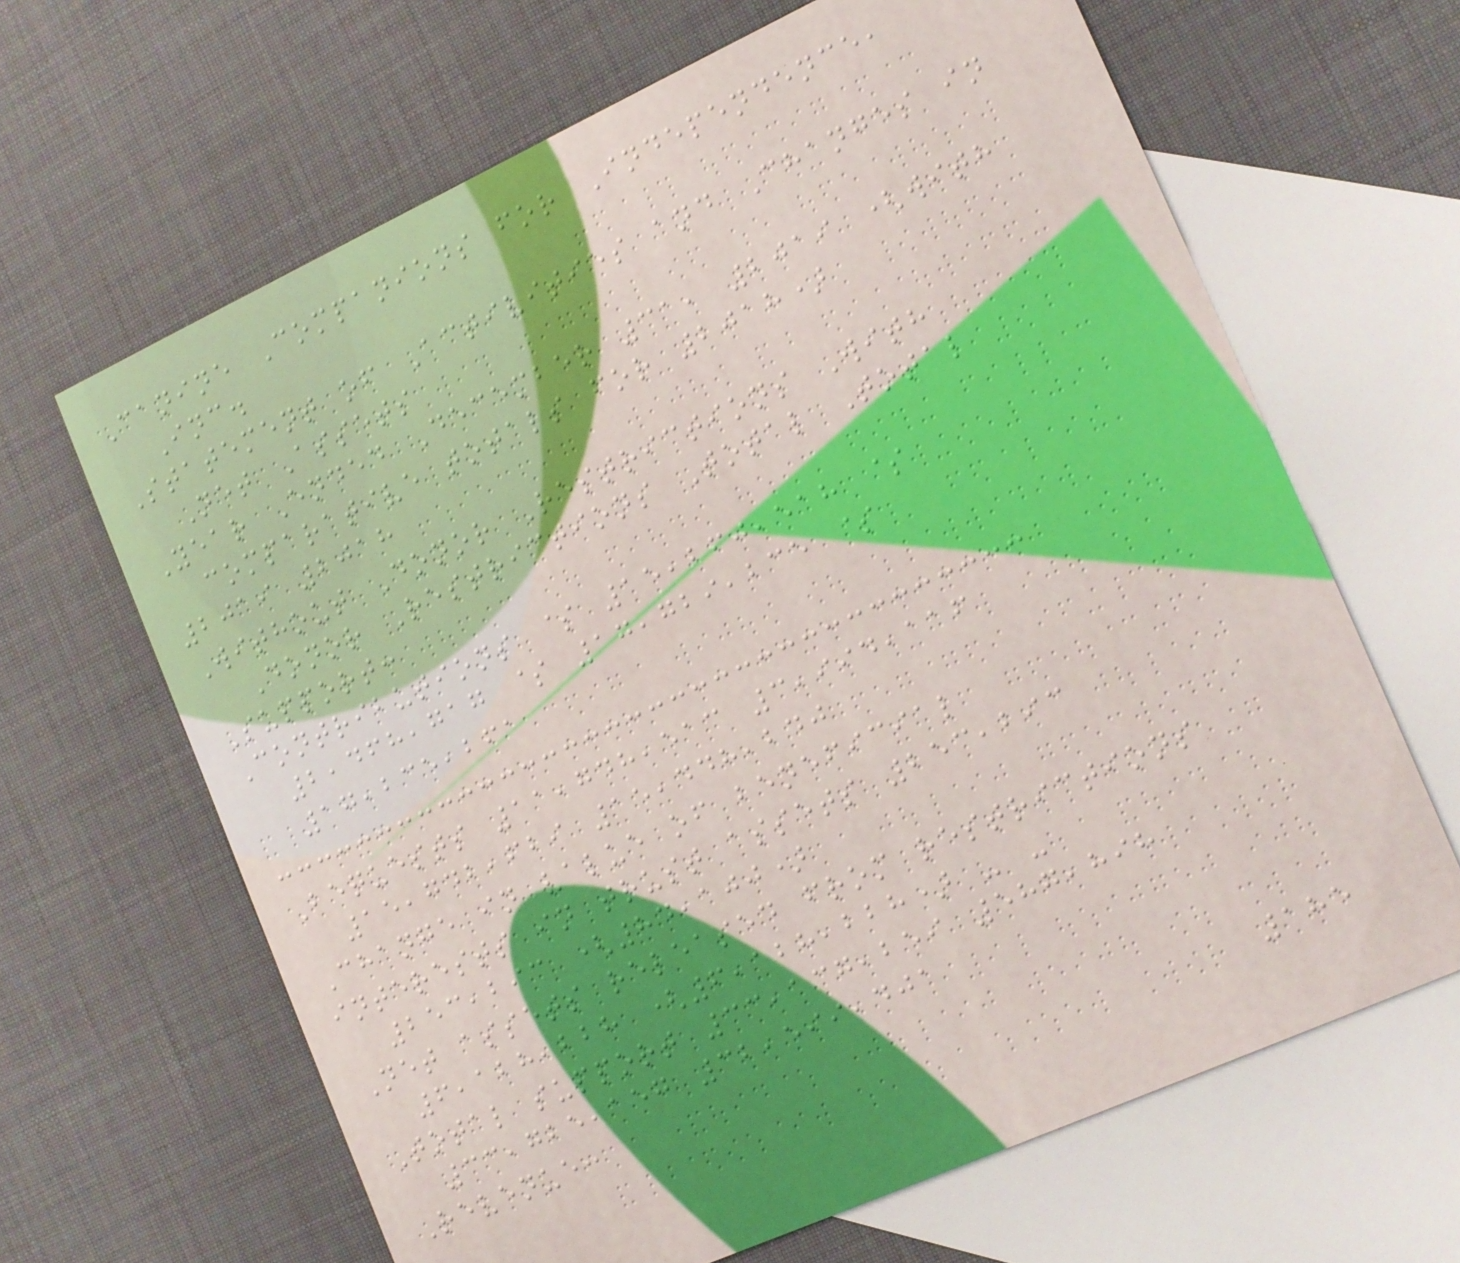Canine Companions for Independence,
Inc.
Statement of Activities and Changes in
Net Assets
Year Ended December 31, 2019 (with
comparative totals for 2018)
2019 2018
Without Donor Restrictions With
Donor Restrictions Total Total
Support:
Contributions $ 15,260,518 $
2,468,717 $ 17,729,235 $
17,235,261
Bequests 11,748,513 3,994,116
15,742,629 15,448,240
Change in value of beneficial
interests in trust assets 253,293
253,293 (84,100)
Net assets released from restrictions
6,128,228 (6,128,228) - -
Total support 33,137,259 587,898
33,725,157 32,599,401
Revenue:
185
